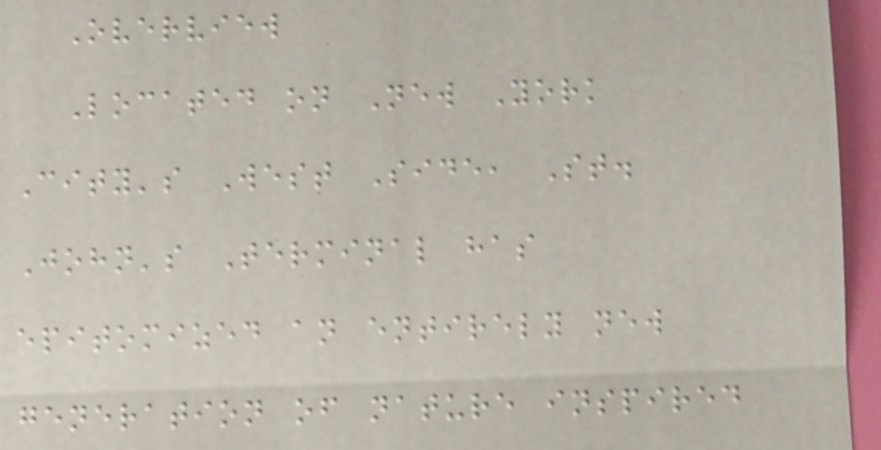Overview
Located on New York
City's West Side, St.
John's Terminal has
epitomized an entirely new
generation of nature inspired
